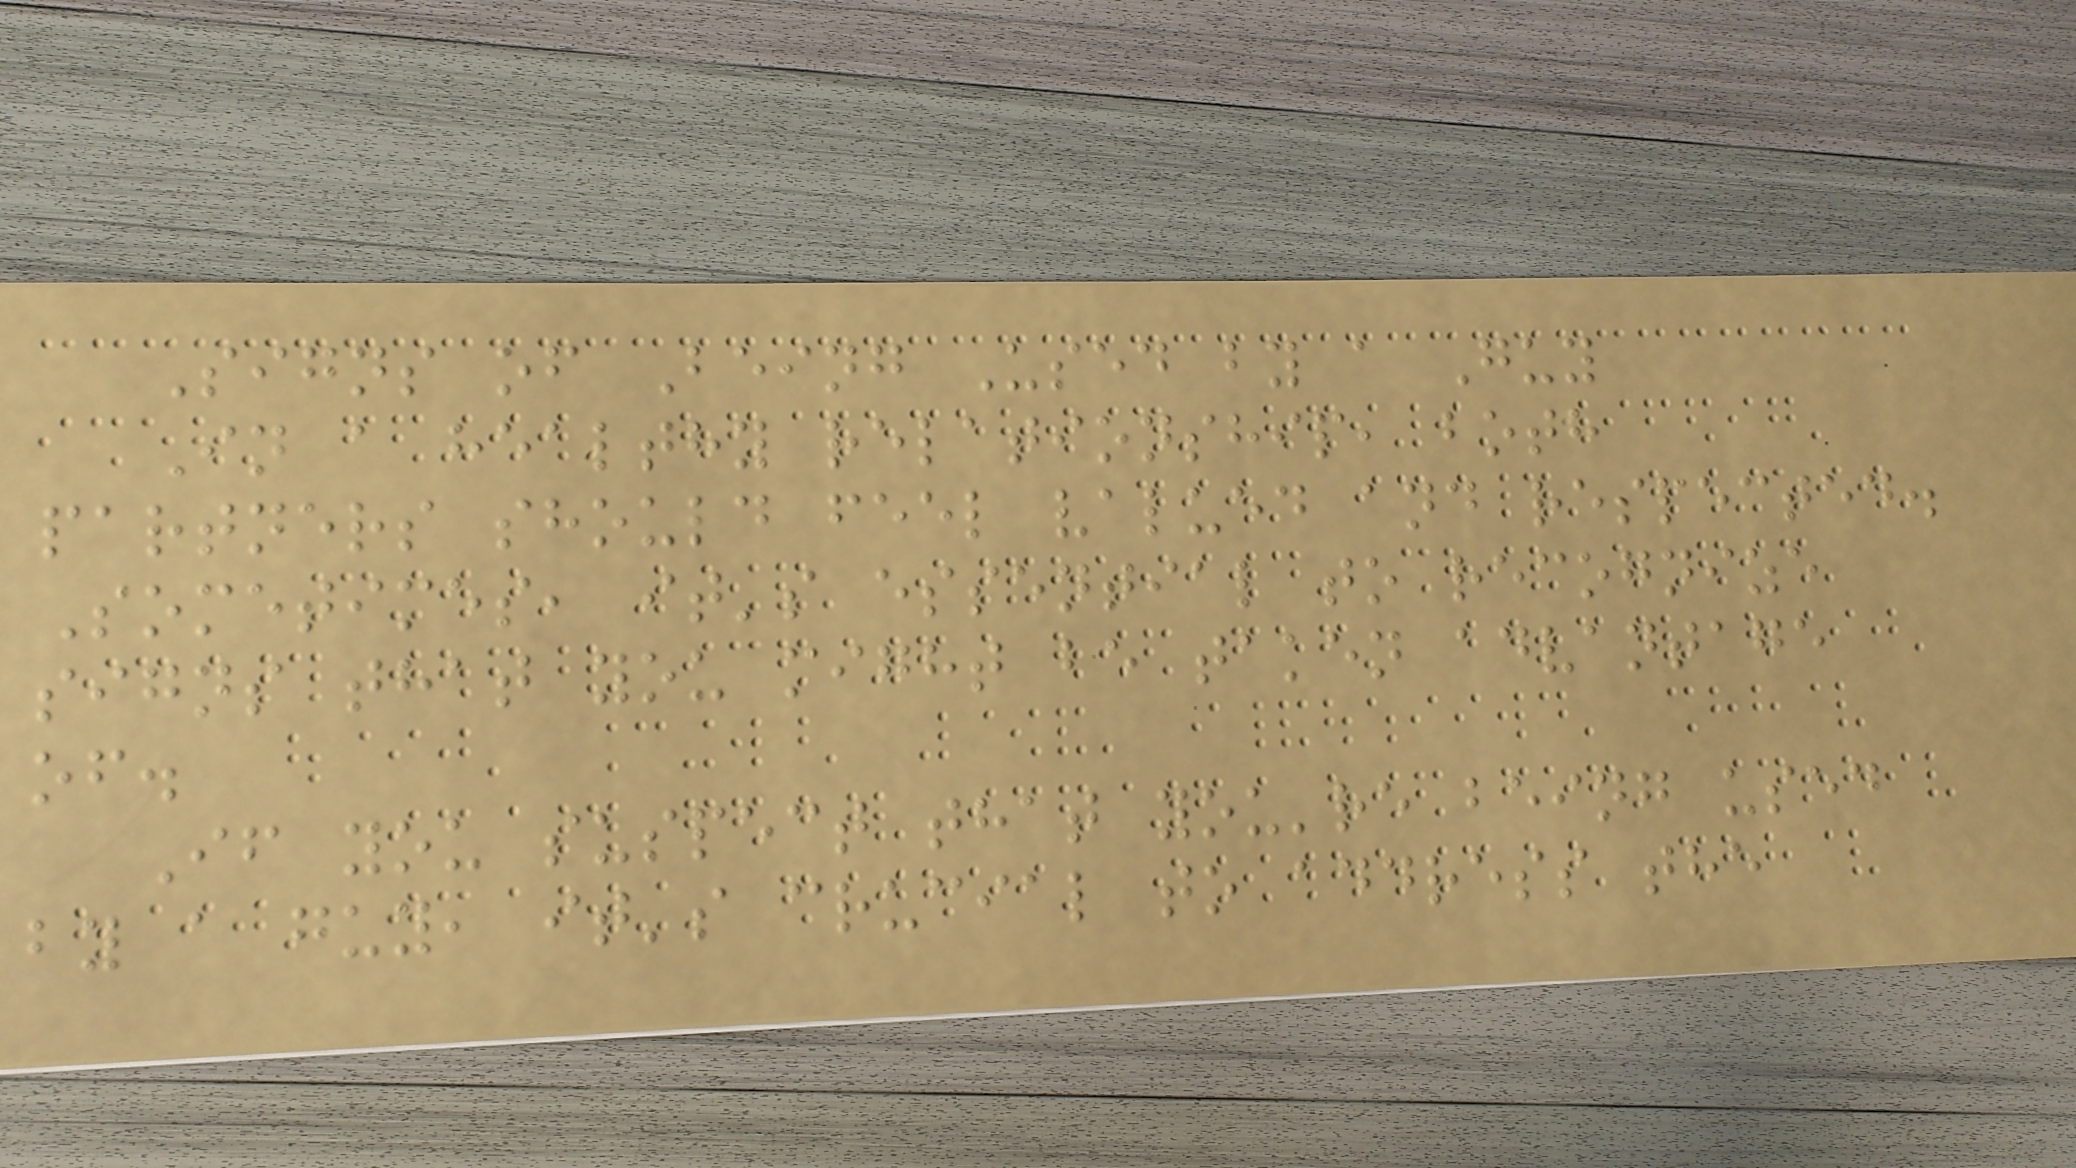Signs of Being Used by a Guy
In a healthy relationship, both
partners should feel valued and respected.
Sometimes, it's essential to recognize
signs that you might be taken advantage
of.
If you suspect that you're being used
by a guy, it's crucial to address the
